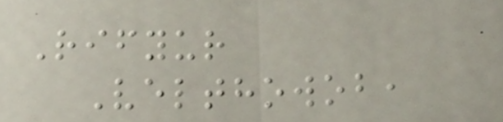Rifyur
Velthowob,
